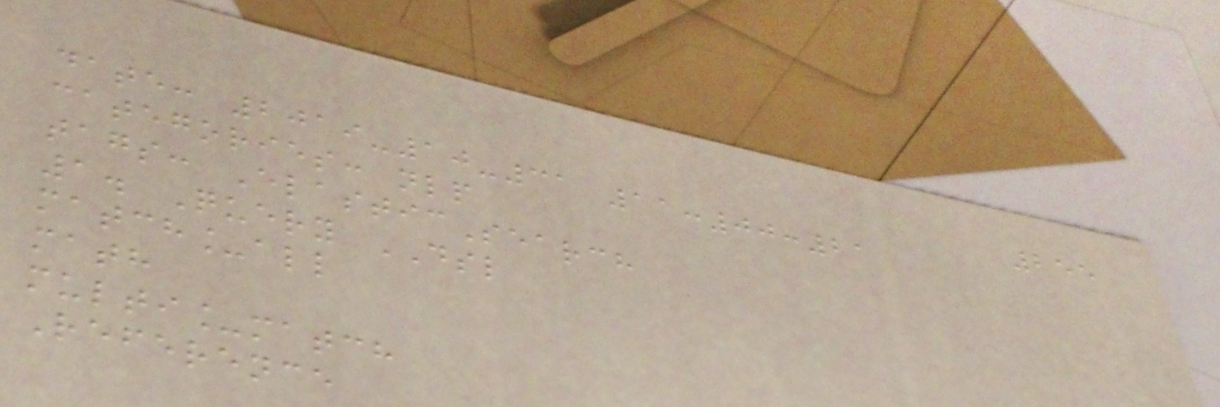255
date: 2019-10-31 11:00:21
categories: nlp
tags: ElasticSearch
1. Query DSL
match_all
math
multi_match
Reference
